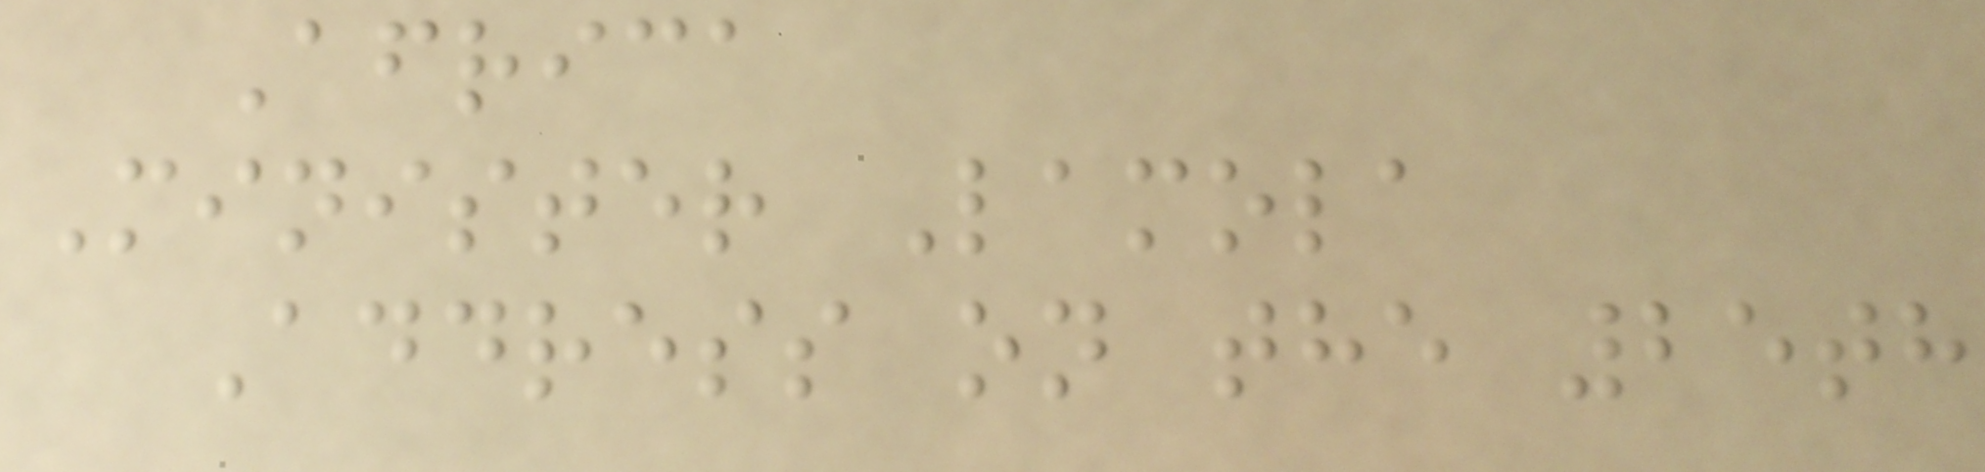Africa
Minister Lamola
Address on the 25th
